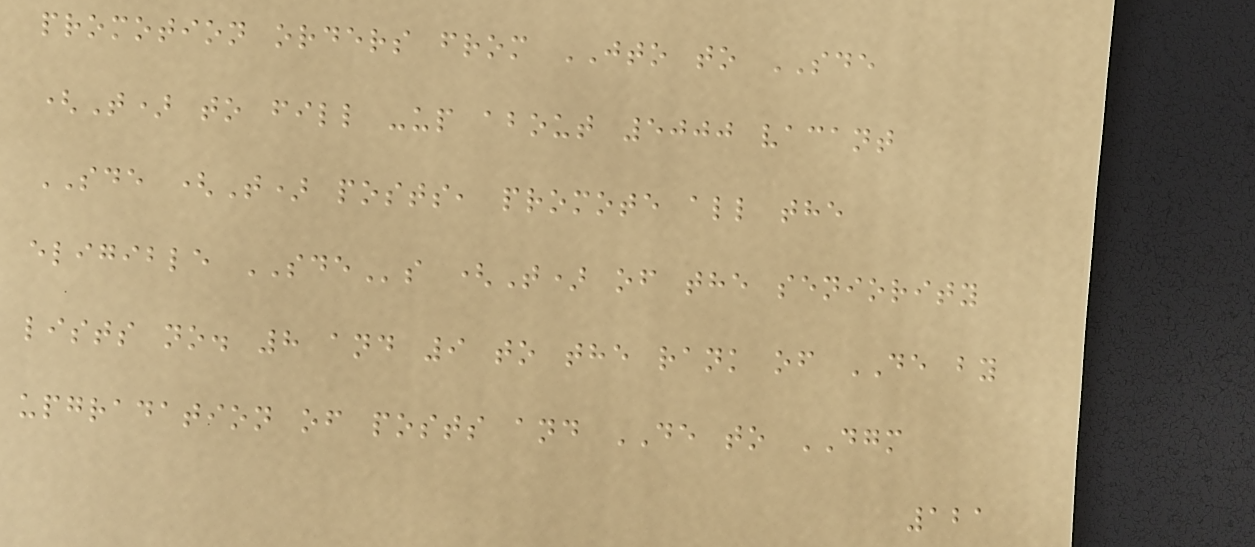promotion orders from JTO to SDE
(T) to fill -up about 5000 vacant
SDE (T) posts, promote all the
eligible SDEs (T) of the seniority
lists no. 8 and 9 to the rank of DE by
upgradation of posts and DE to DGM
121
